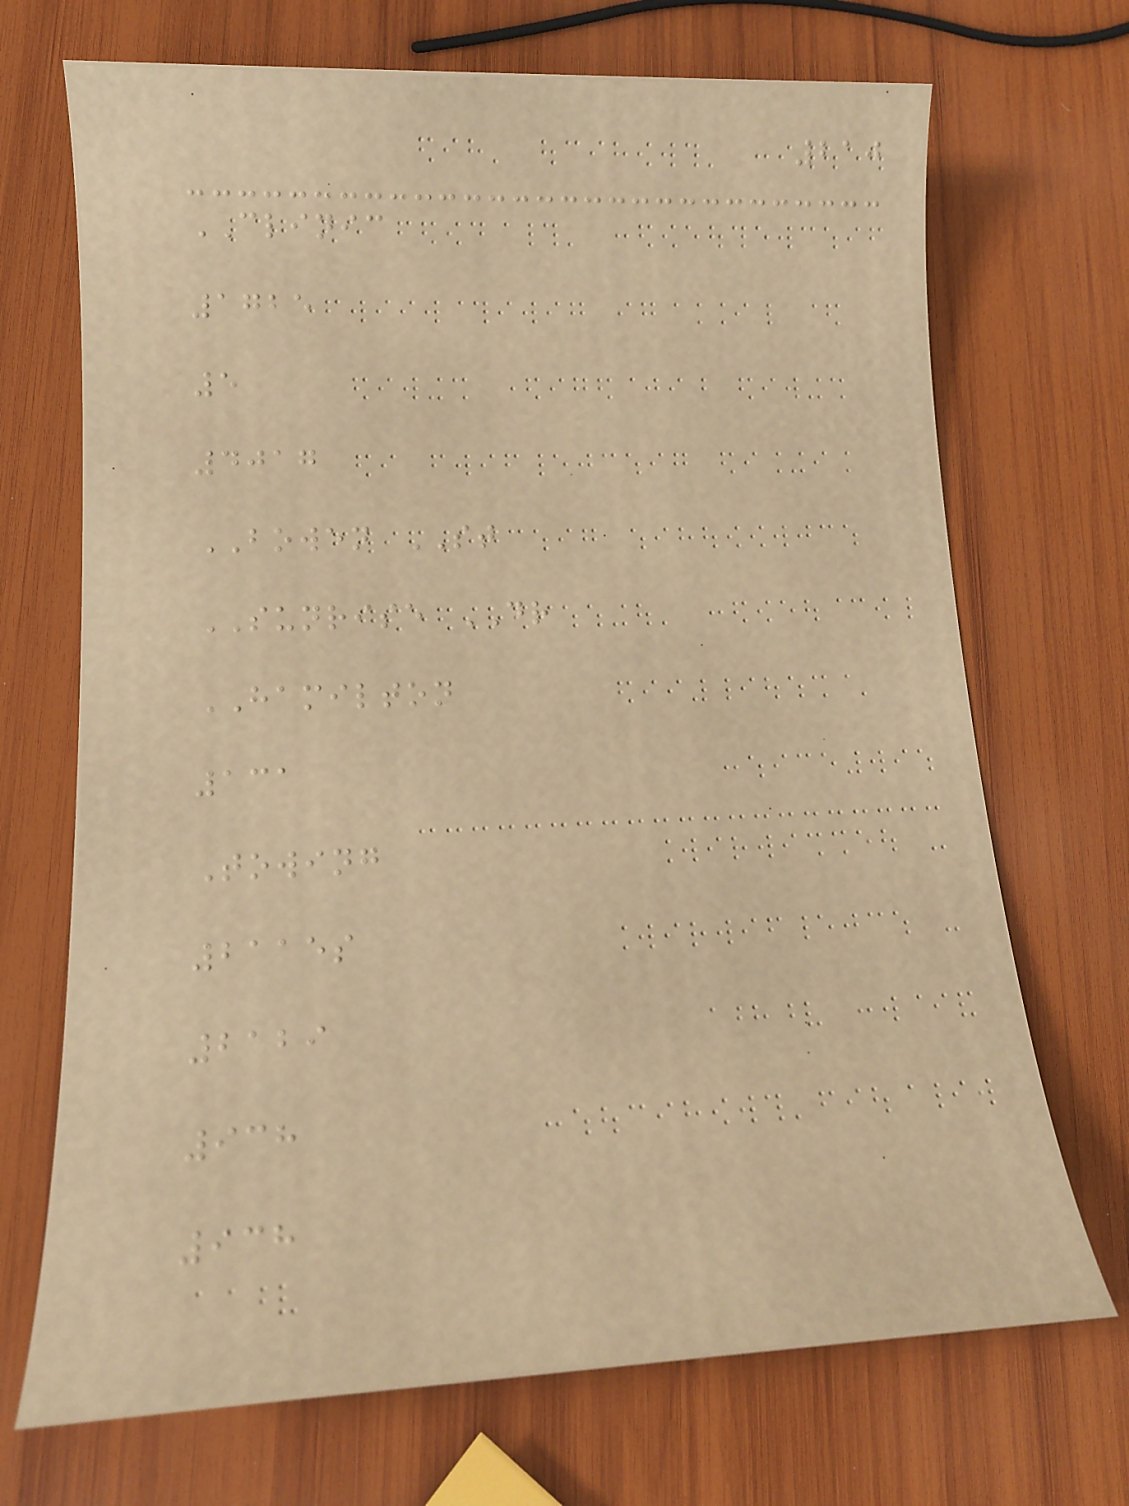210
CLINIC
1725
5
4017
BOWEN ST
SUNRISE DR
HAMILTON
131
Towing
2115s
2129
938
938
